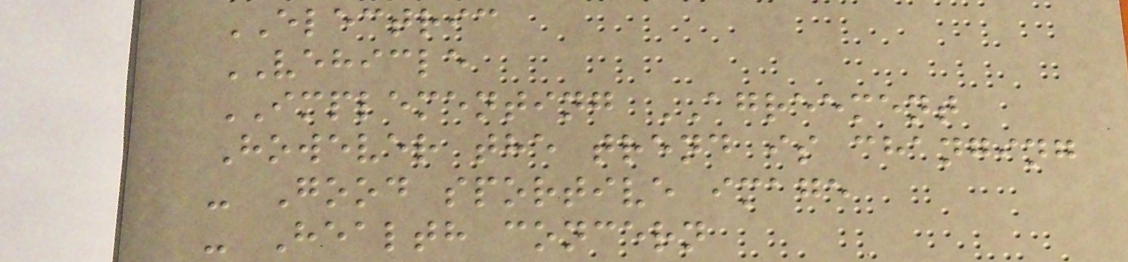ELECTRIC
VEHICLE
IMPLEMENTING AGREEMENT
However the trend is changing
- Good sportive image
- Health concern
